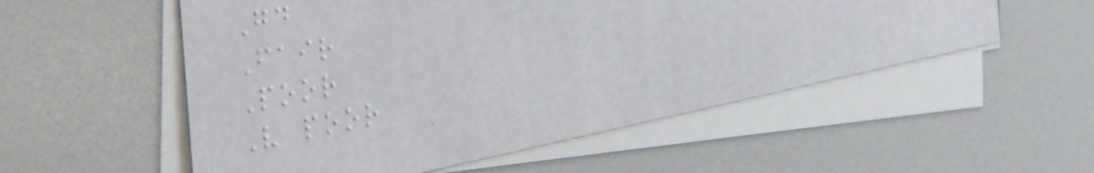Good
Fair
Poor
Very poor
